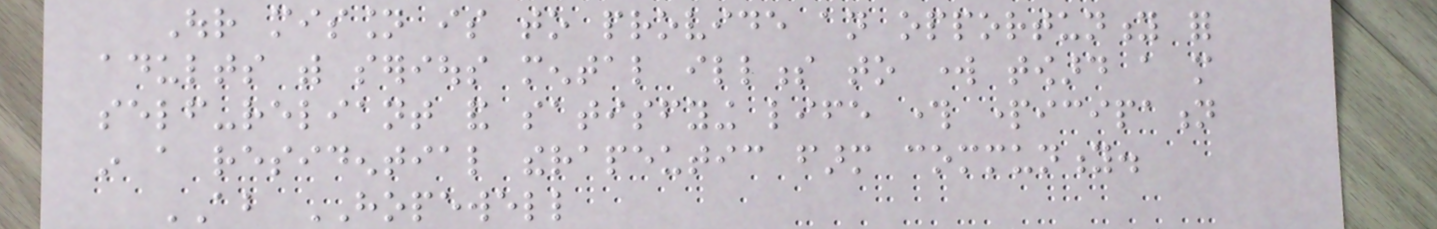Our mission is to provide an opportunity for
adults with serious mental illness to work toward a more
self-reliant and satisfying life through participation
in a residential therapeutic farm community.
ABOUT HOPEWELL
